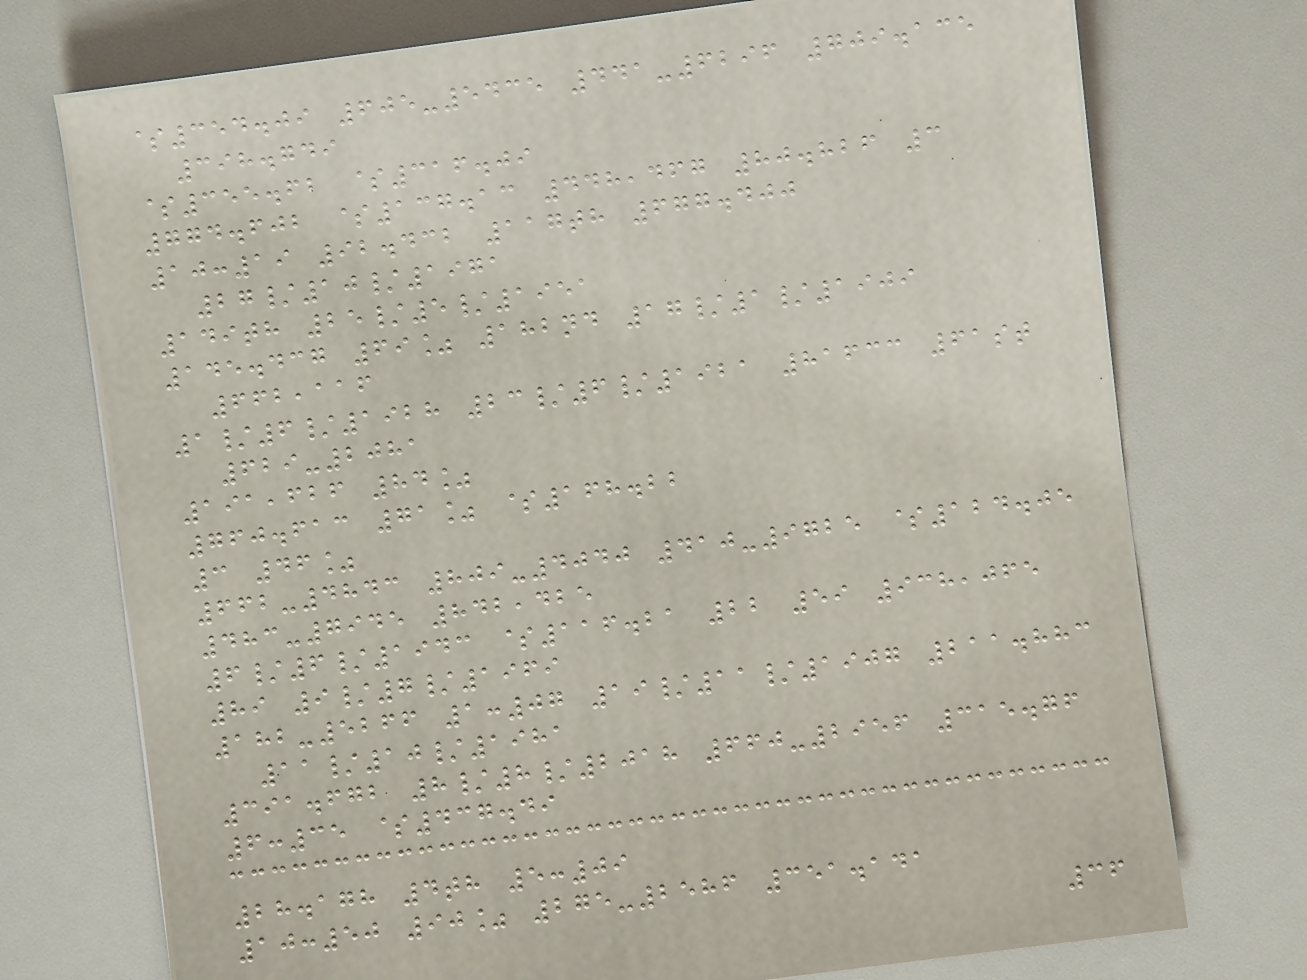$354.09 605-5435 441-6296 709.135
398.749
$355.62 $316.09
774.602 $137.13 448,467 80.826 3
10:19 92.432 117th 677.400
27/10/1971
149th 25/5/1951
145.437 69% 182nd 17/1/1909
662,116
1/6/1928 23/6/1921 81633 61st
629-2081
191,626 84%
760.613 71% $168.22
3 46%
662-4843 809-4040 410-9725 $124.05
483-7945 842,425
6/6/1943 $116.21 22 59 938,065
89 9/7/1969
182-5266 1:07 19/11/1907 211.883
11/10/1981
391.672 8/8/2018 660-2956 315.76
6:35 $437.49
28.178 4th 5:09
10:50 90% 275-2586 351.141
36
